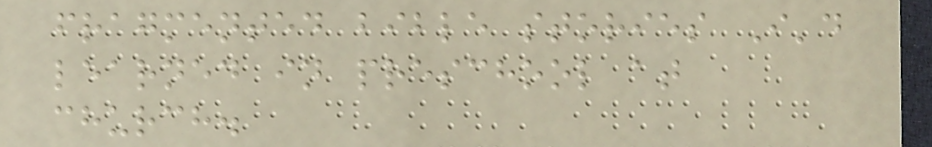fragmented bible stories I'd
learned in preschool at
church.
